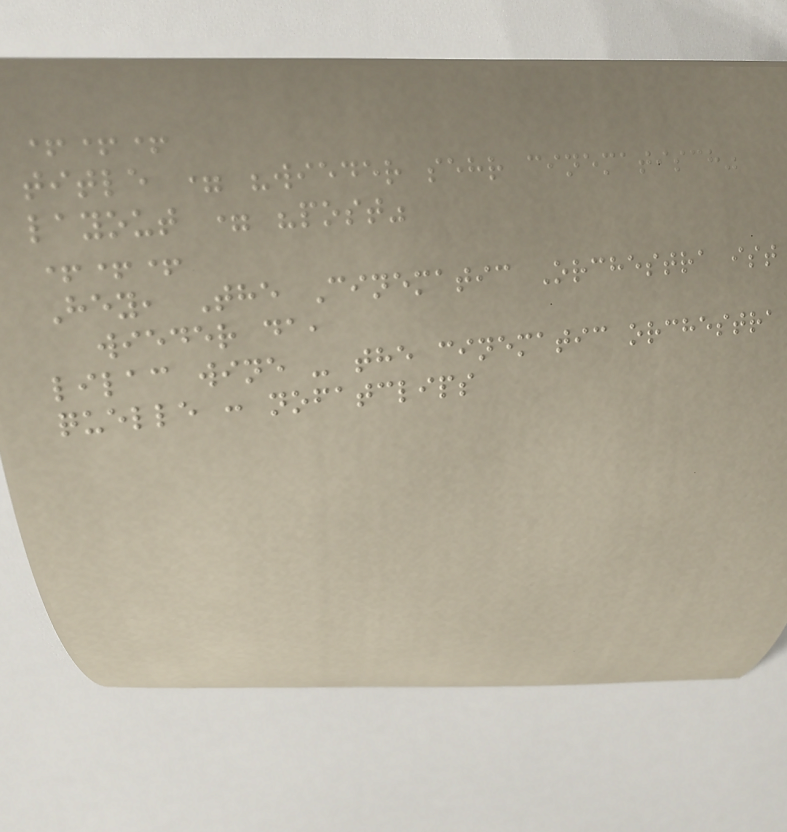+++
title = "wieder sehr cinematisch"
layout = "post"
+++
Hey, The Cinematic Orchestra ist
wieder da,
lilac wine - the cinematic orchestra
quelle : nofatclips
